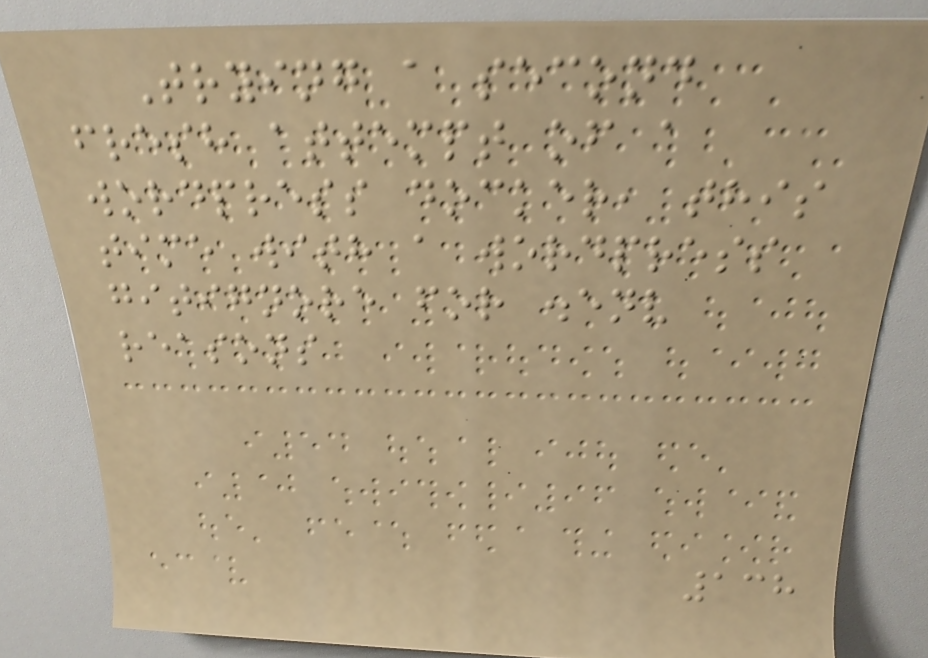Trying a second
fresh attempt of a
wordpress docker, this
time with a wordpress
gitignore for .env
reasons
138
